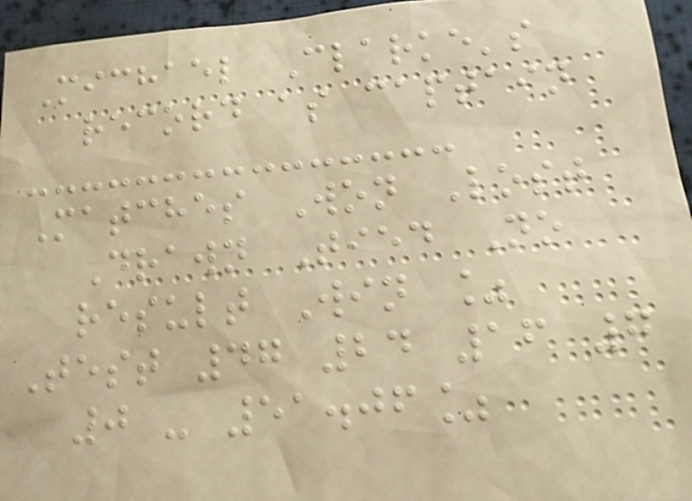Michael Clarke's
record as captain
Matches Won Lost
Drawn Tied No
result Win %
Test 47 24 16 7
0 - 51.06%
